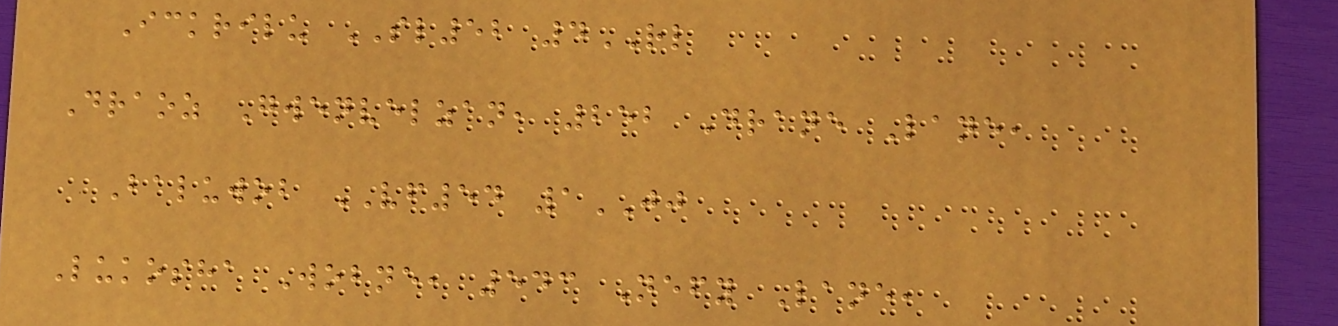Ickrilu SL52 4RL
Draoz Gwenvelzan, 252 Drane Lane,
Baluwob VF54 1JJ
Lukosha Wobne, 543 Nefy Lane,
